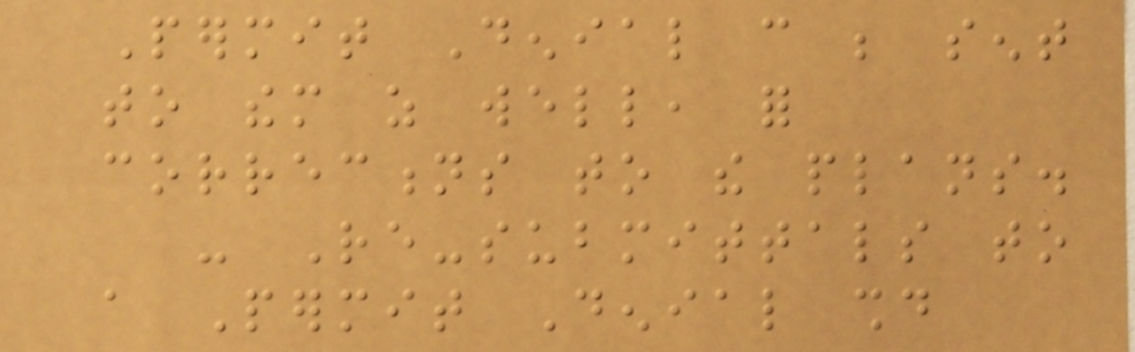Permit Denial can be sent
to them as well, for
corrections to the plans.
- Re-submittals to
a Permit Denial should
